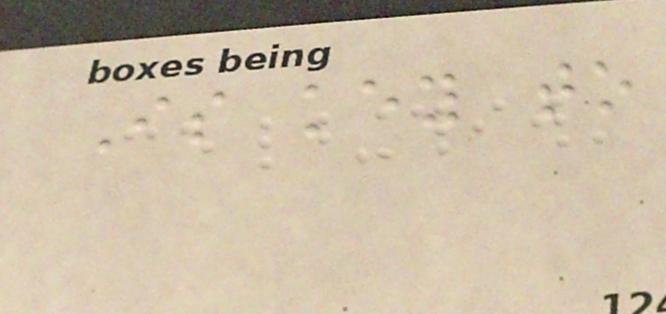Is key to
